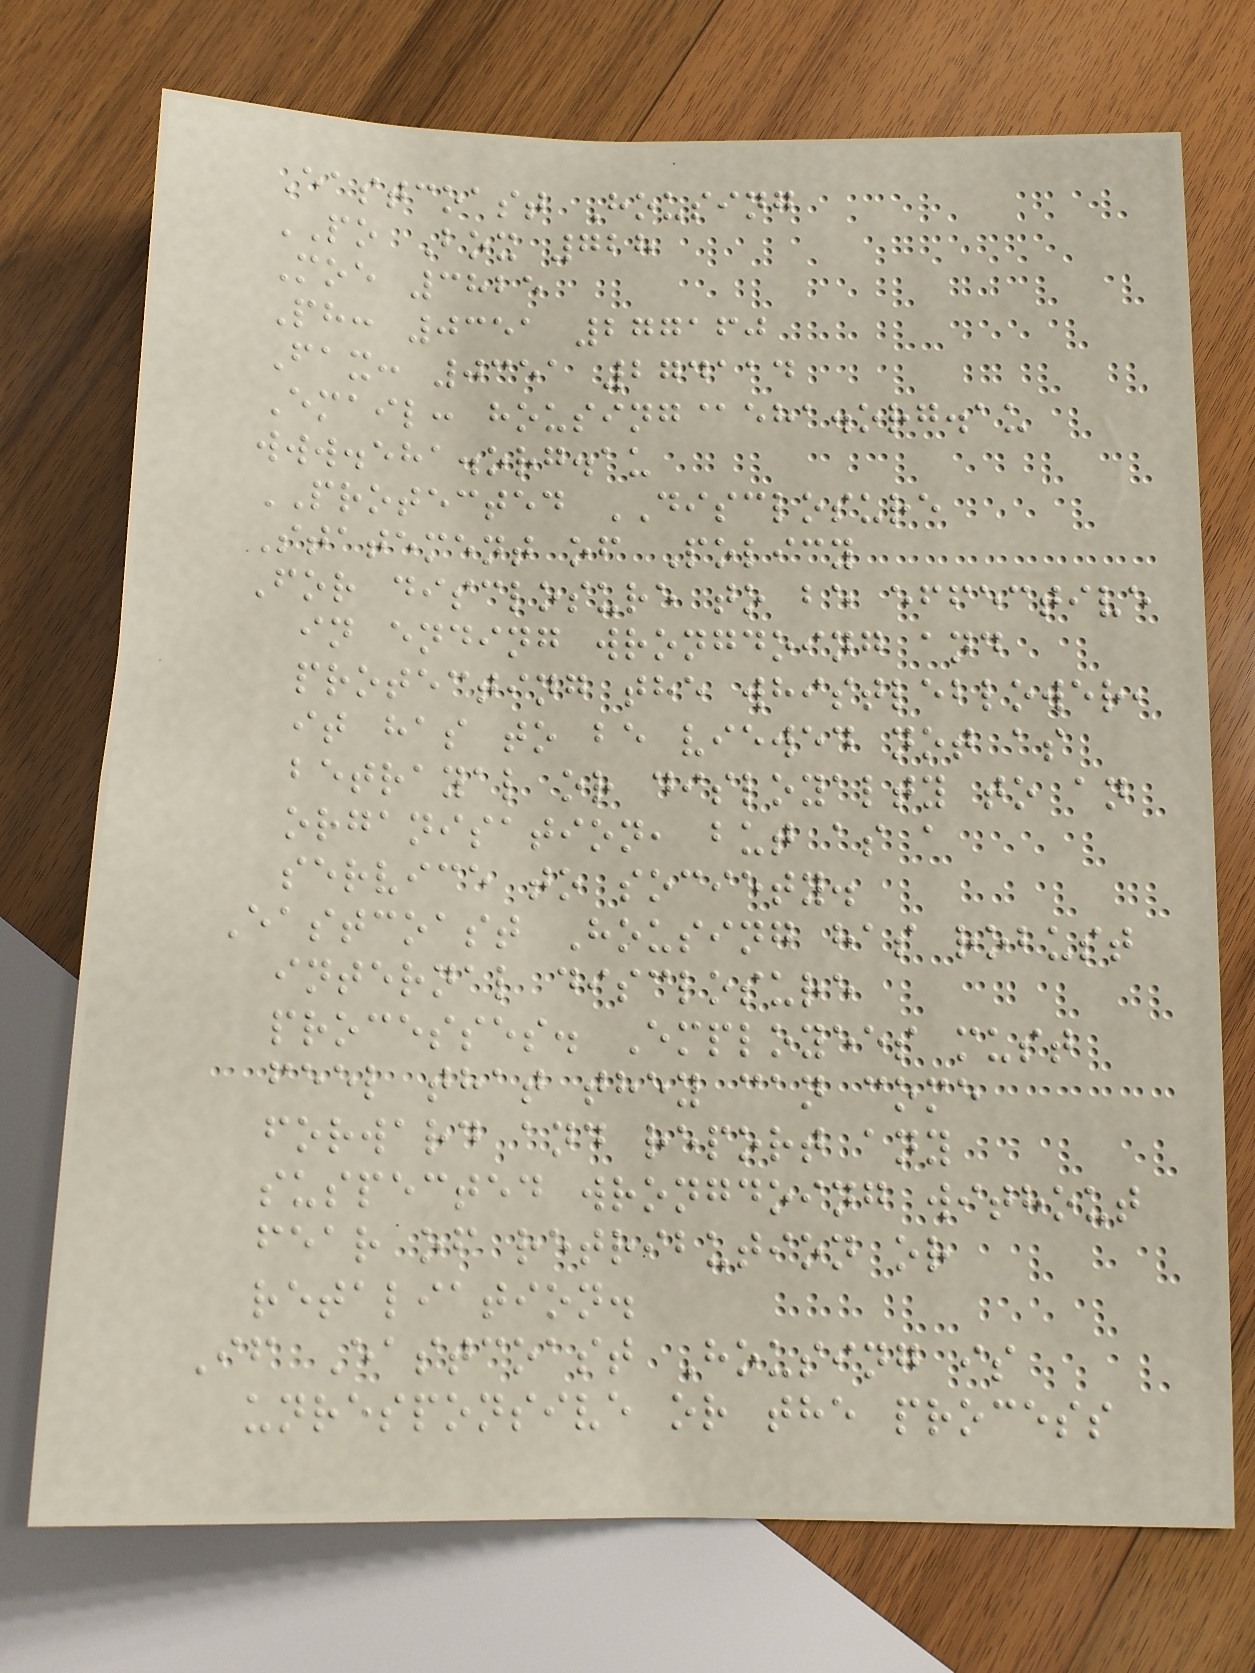Eastcoast Housing
PO Box 728
Moe 3825
Ph: 0351 277160
Fax: 0351 274114
Email: housing@eha.org.au
www.eha.org.au
PROTECTED DISCLOSURE
Statement of Policy
For disclosure to be effective
in ending wrongdoing and
protecting the whistleblower,
it has to be viewed not as
betrayal or disloyalty to an
organisation, but as a
service to society.
Eastcoast Housing has robust
internal disclosure
processes. Employees must
feel that they can come
forward and report any
suspected wrongdoing without
fear of retribution or
retaliation.
If Eastcoast Housing is
unresponsive or the process
